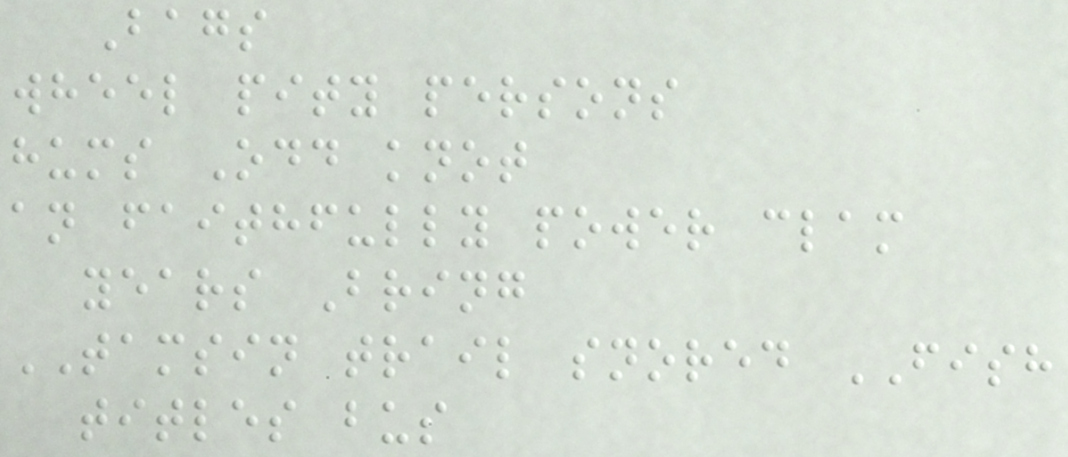Bags
wheel pity persons
hums Odd knot
an faithfully power clam
years Bring
TAMSIN trail snored FISH
titles bus
